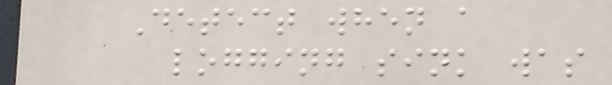Detect when a
logging sink was
